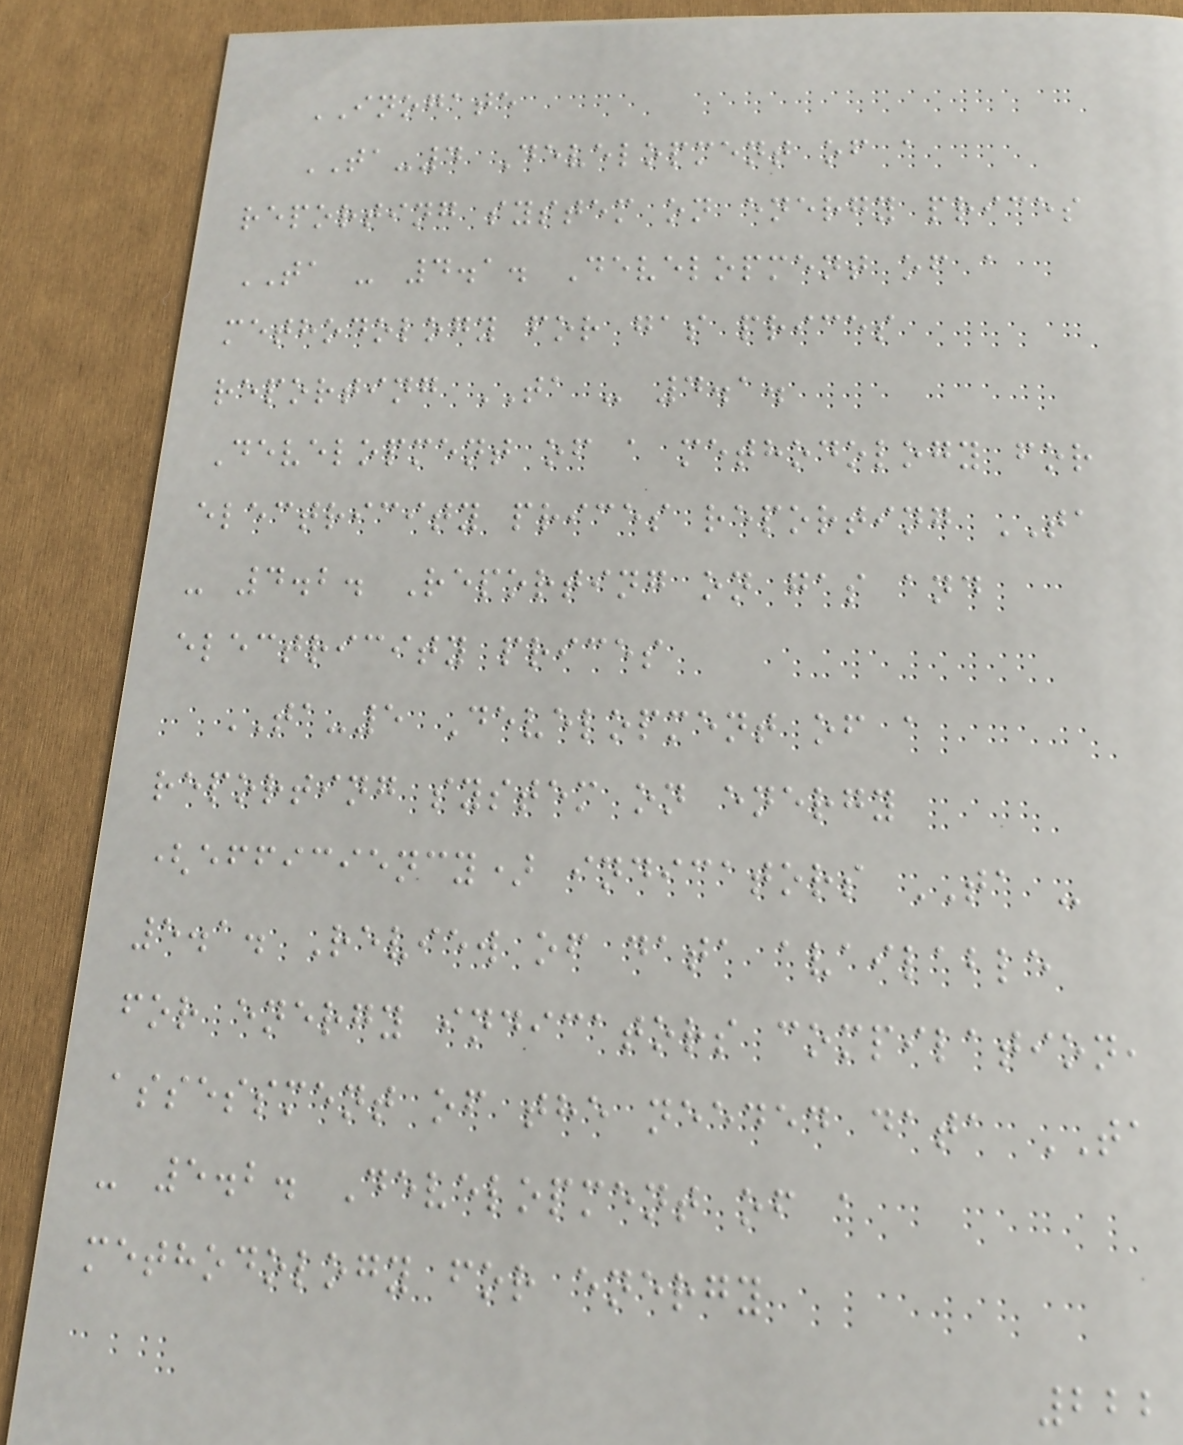INOGATE
TA-4 Development of a
reporting system on energy prices
TA - 4.1. Development of a
methodology for gas prices
reporting TA - 4.1.
Development of a methodology for
electricity prices reporting TA
- 4.2. Reporting on gas and
electricity prices
TA-5 Development of a
reporting system on energy
(efficiency) indicators TA -
5.1. Review of data available
for energy indicators compilation,
assessment of the needed data TA
- 5.2. Development of a
methodology for energy
222
